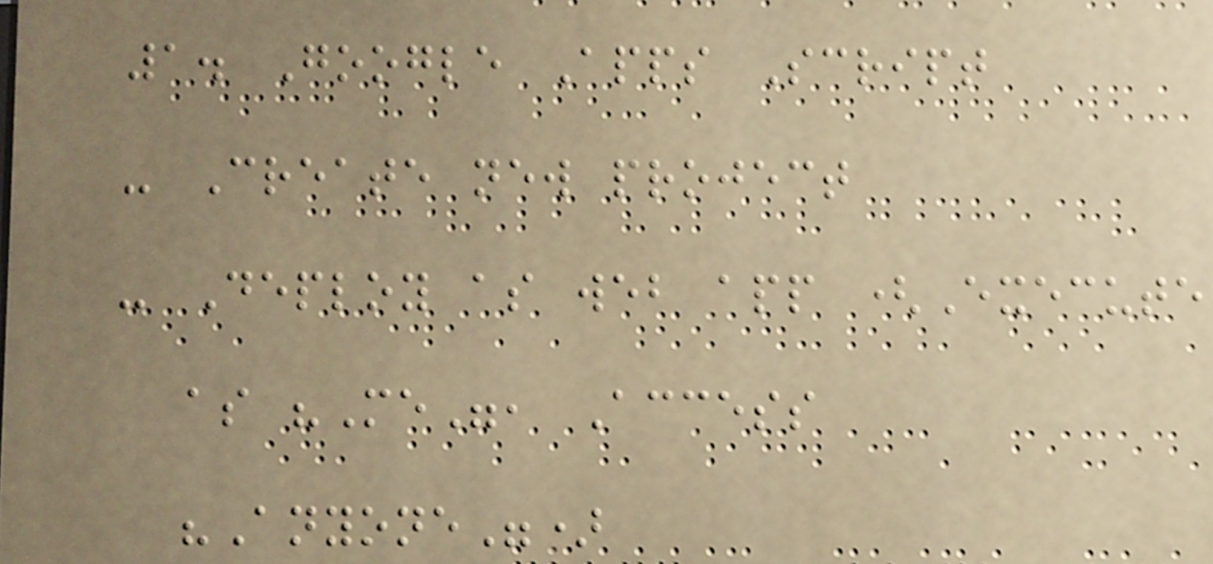1. Google Apps Script
- Create new project
- Deploy as web app (Execute
as "Me", Access
"Anyone")
